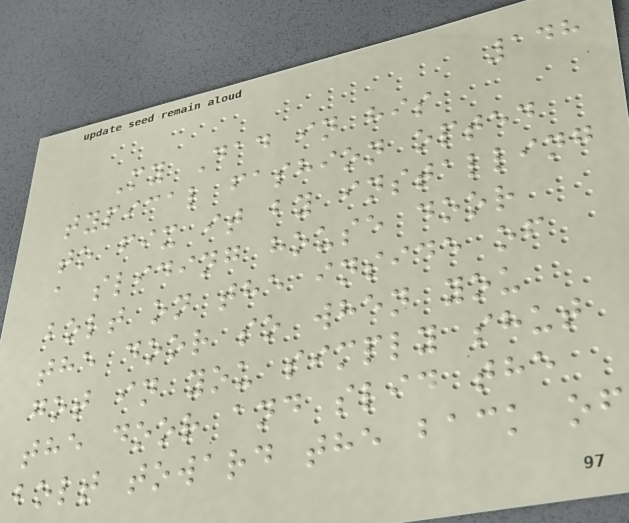148
My Dad in his
typical fashion opted
to fix it by installing
a sliding house door
bolt on the inside of
the door so when you
got in you simply shut
the door and slid the
bolt toward the back of
